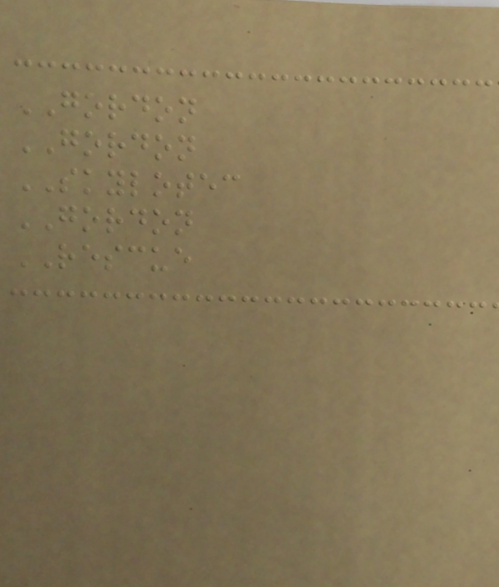GORDON
GORDON
SKYLOTEC
GORDON
RESCUE
